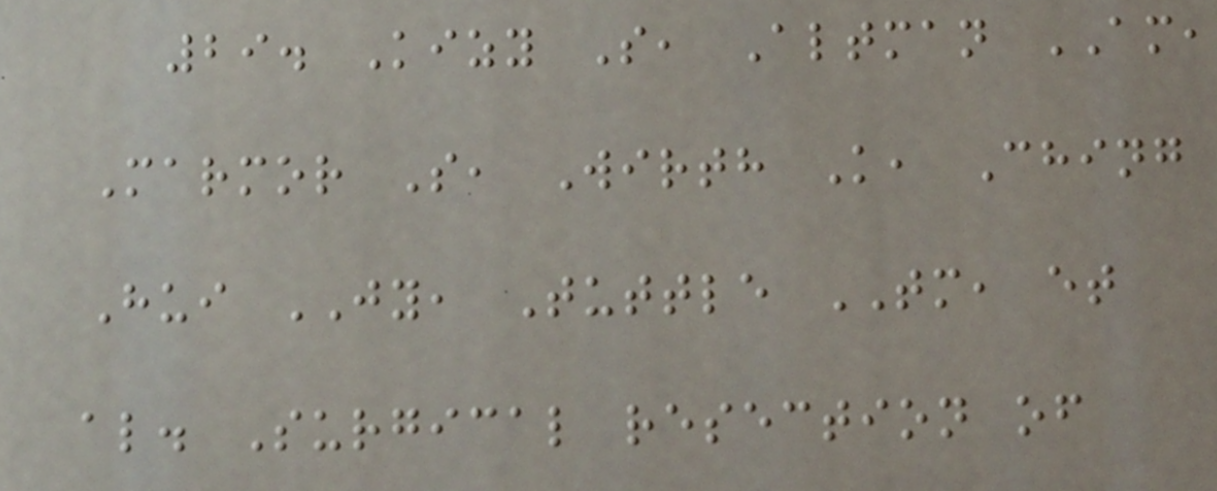29. Kizy S, Altman AM,
Marmor S, Wirth K, Ching
Hui JY, Tuttle TM, et
al. Surgical resection of
